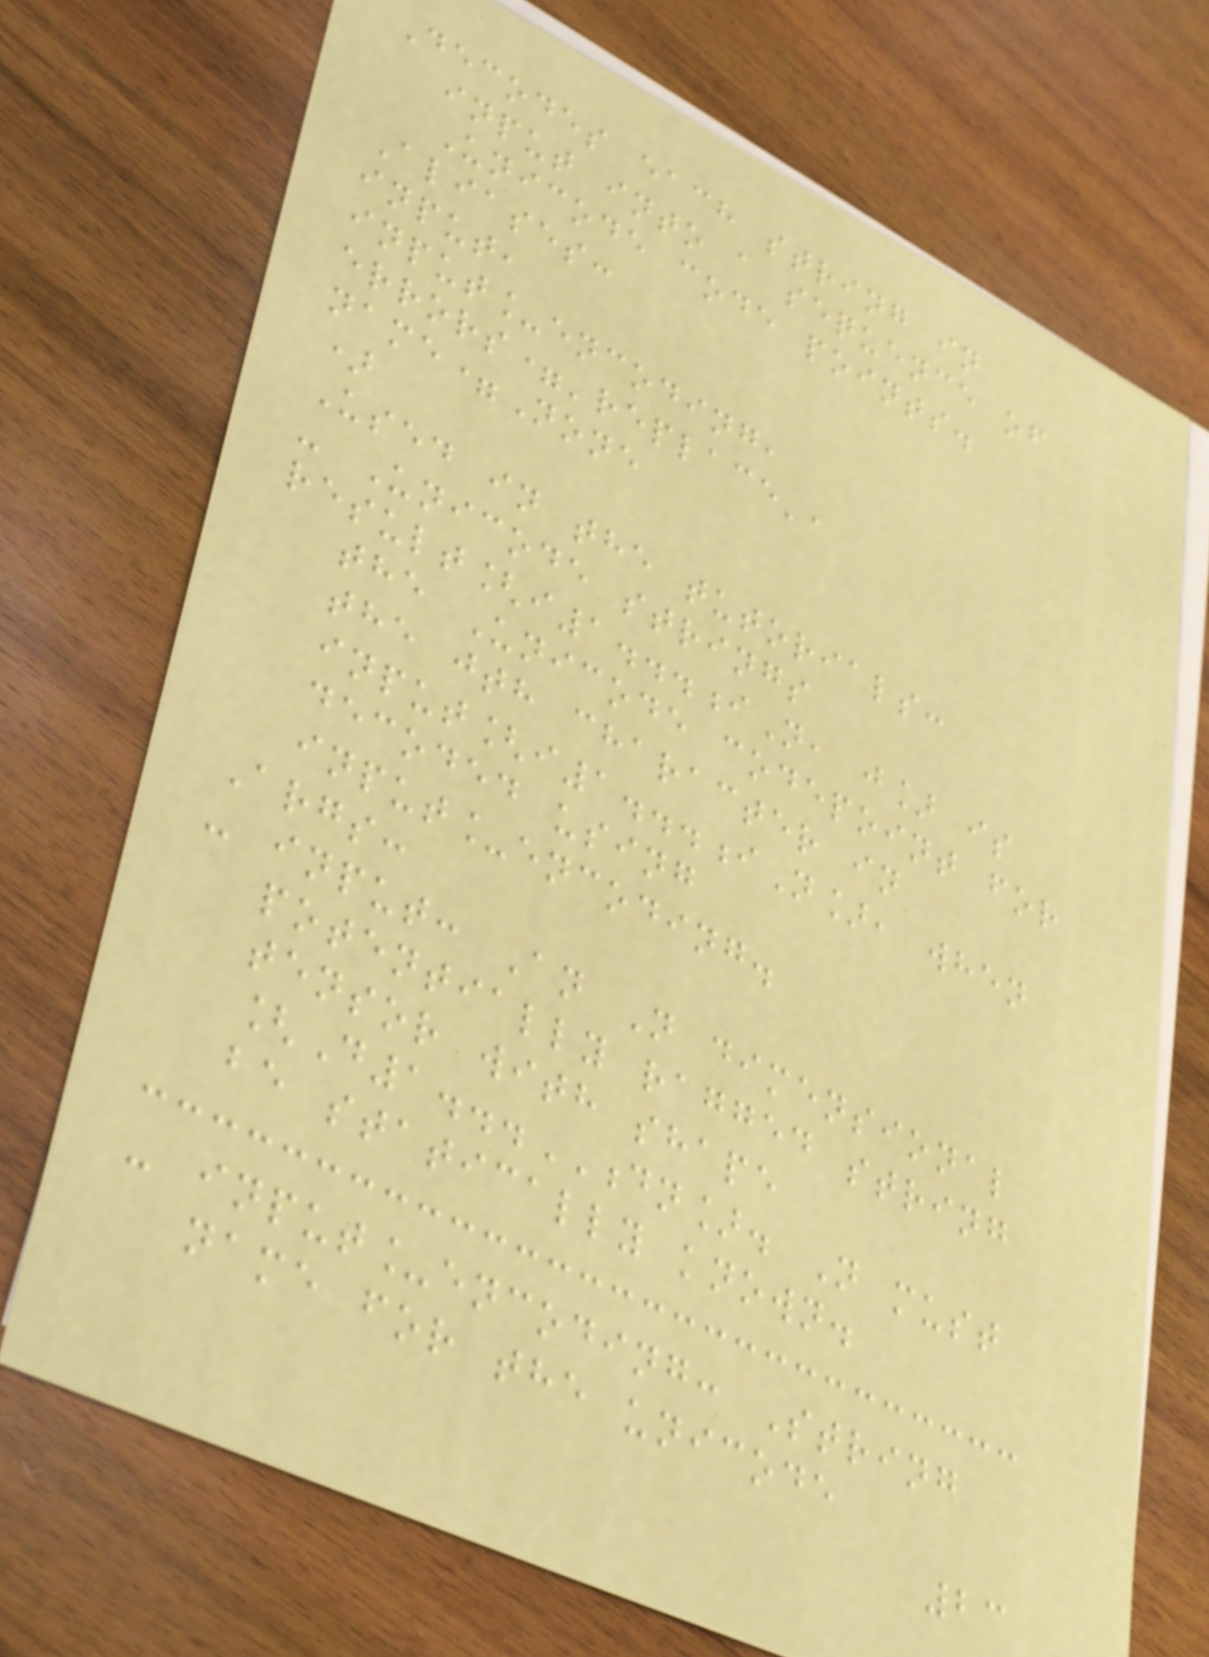Decodes each string in
input into a sequence of
Unicode code points.
Aliases:
input,
input_encoding,
errors='replace',
name=None
)
Used in the tutorials:
- Unicode strings
result[i1...iN, j] is
the Unicode codepoint for
the jth character in
input[i1...iN], when
decoded using
input_encoding.
Args:
- input: An N dimensional
potentially ragged string
tensor with shape
[D1...DN]. N must
be statically known.
- input_encoding: String
name for the unicode
23
